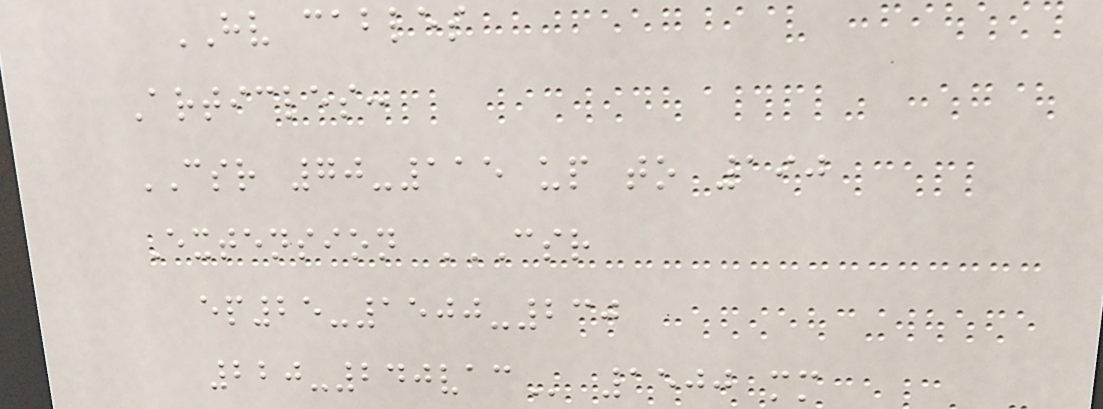HV cables
Articles:
CSR 70-115 up to 190
Extension CSR
EP25-1500-230
220-240VAC 1500 mm
